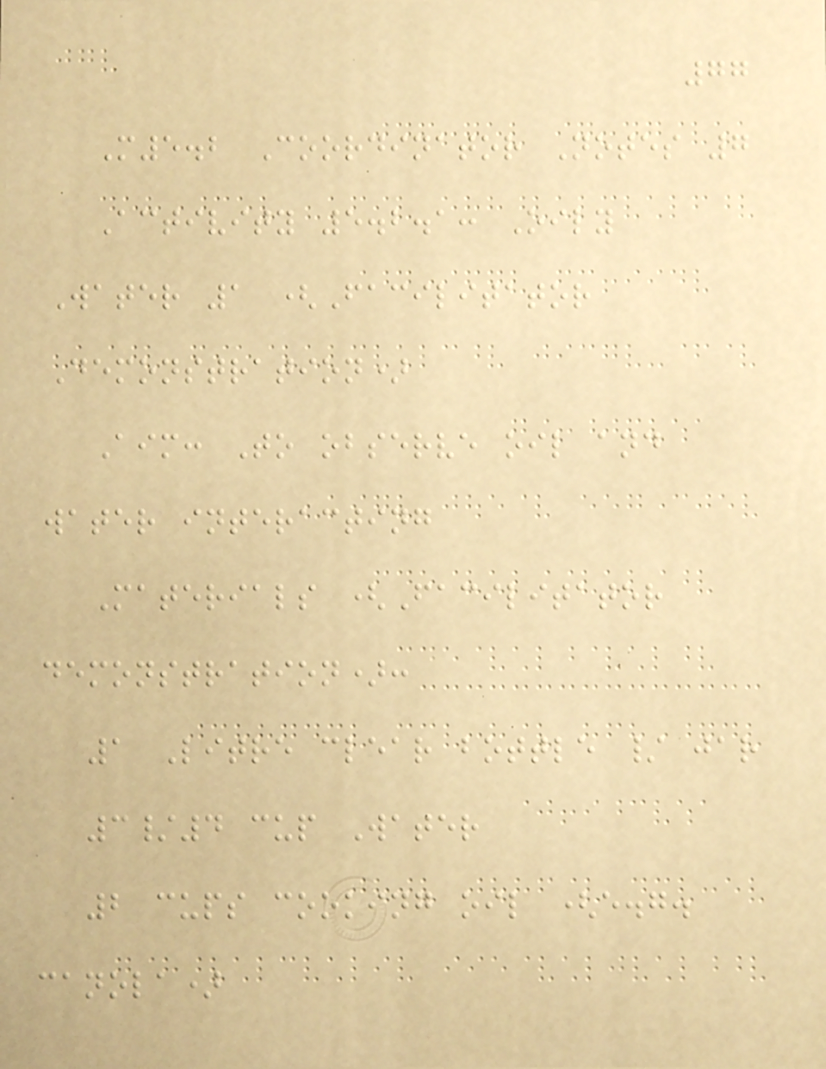77
M5.2 Coordinator Notes 7
Activity 5.2.1: Oily
Water 1 (Facilitator
Demonstration)
Aim: To observe oil and
water interacting
Materials (Facilitator
demonstration):
1 Litre clear bottle / jar
3/4 cup Water
2 cups cooking oil (e.g.
canola)
